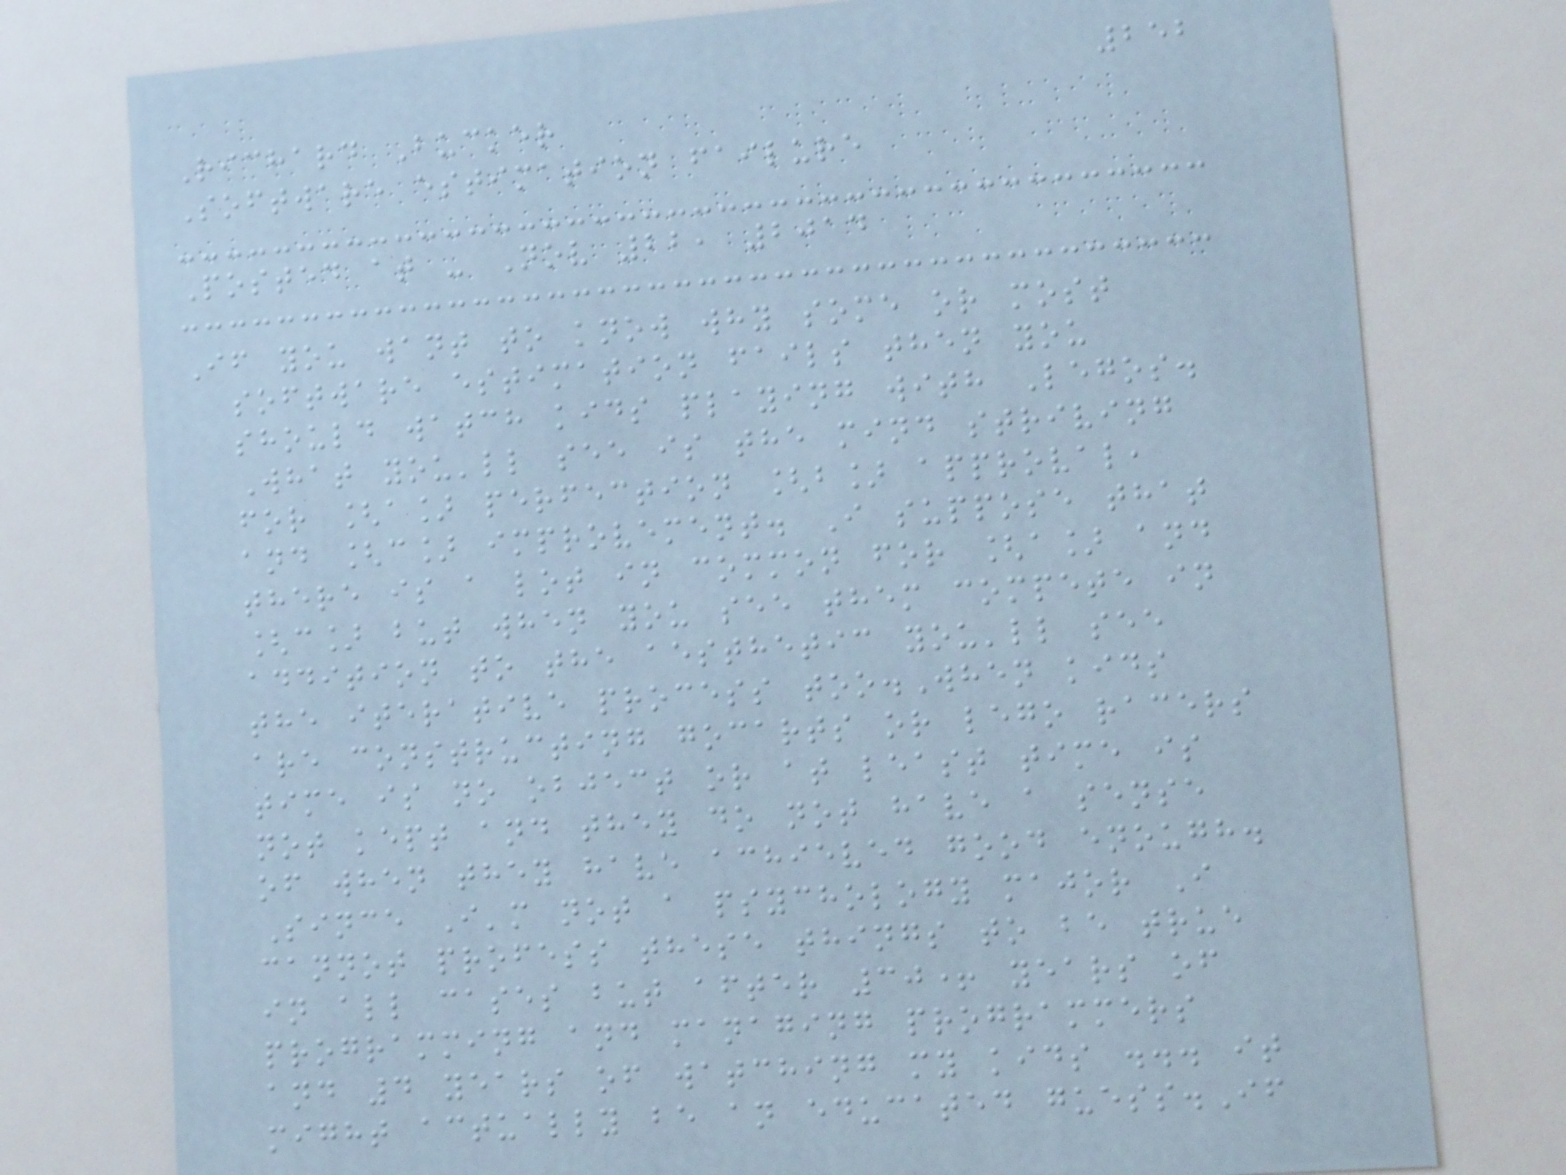252
Richard Bucker
Software estimation failure
Posted at - Nov 22, 2014
If you want to know why some or most
software estimation fails then you
should watch kids playing with Legos.
What you'll see is the mind striving
for [a] perfection [b] approval,
and [c] improvement. I suppose that
there is a lot in common for [a] and
[c] but when you see them compete in
addition to the aesthetic you'll see
the iterative process too.When kids
are constructing gocarts or lego racers
time is no object or at least time is
not kept and they do not have a sense
of when they have achieved good enough.
Since I'm not a psychology major I
cannot profess these things to be true
in all cases but after 30+ years of
programming and managing programmers
and 4 years of watching my kids ... it
might actually be an educated guess.If
